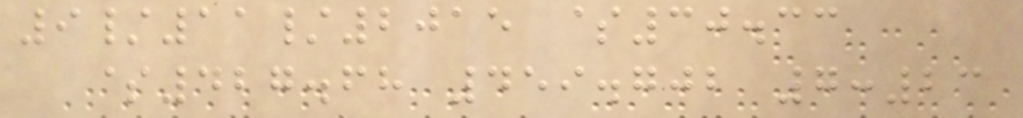9/11/2015 $30.33
$427.68 459.702 7:23
